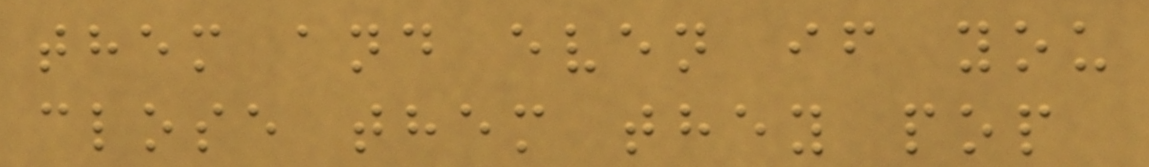them and even if you
close them they pop
